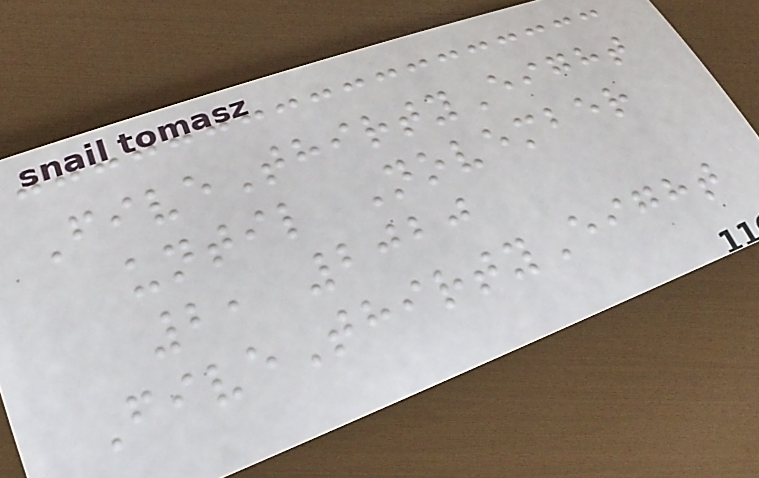FiveThirtyEight
until November
2, 2020
FiveThirtyEight
